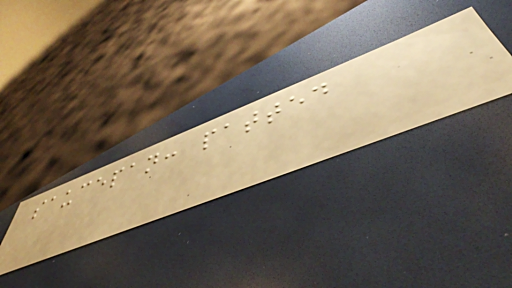saucepan: patted
